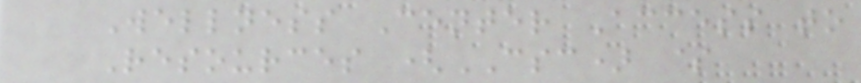Wellness Center Access to
Resources (CSC) $
